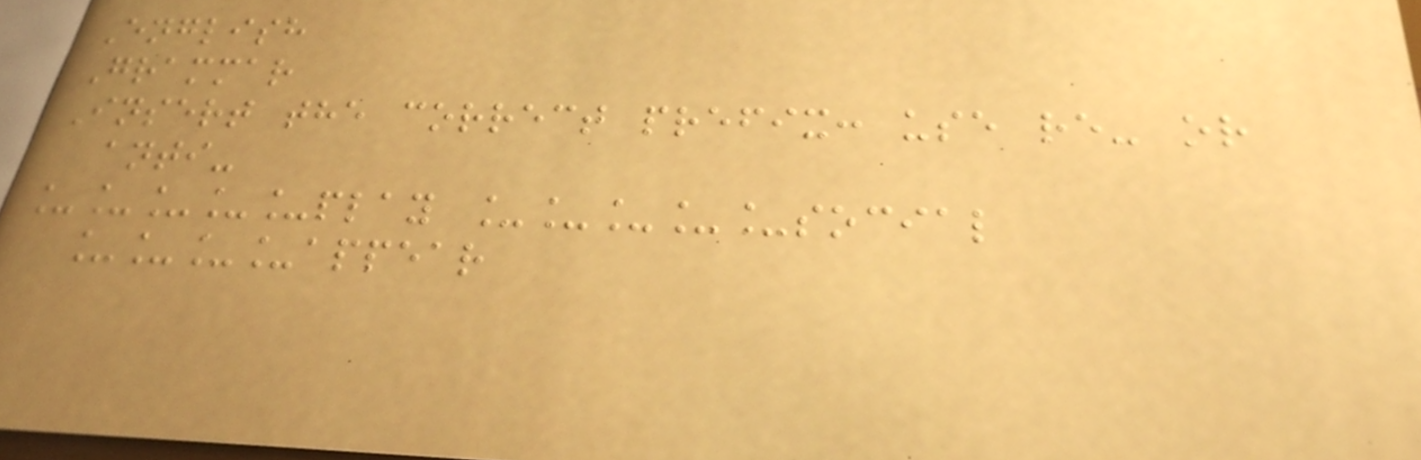English
Grammar
Insert the correct prefix: use re- or
anti-
_____play _____social
____appear
